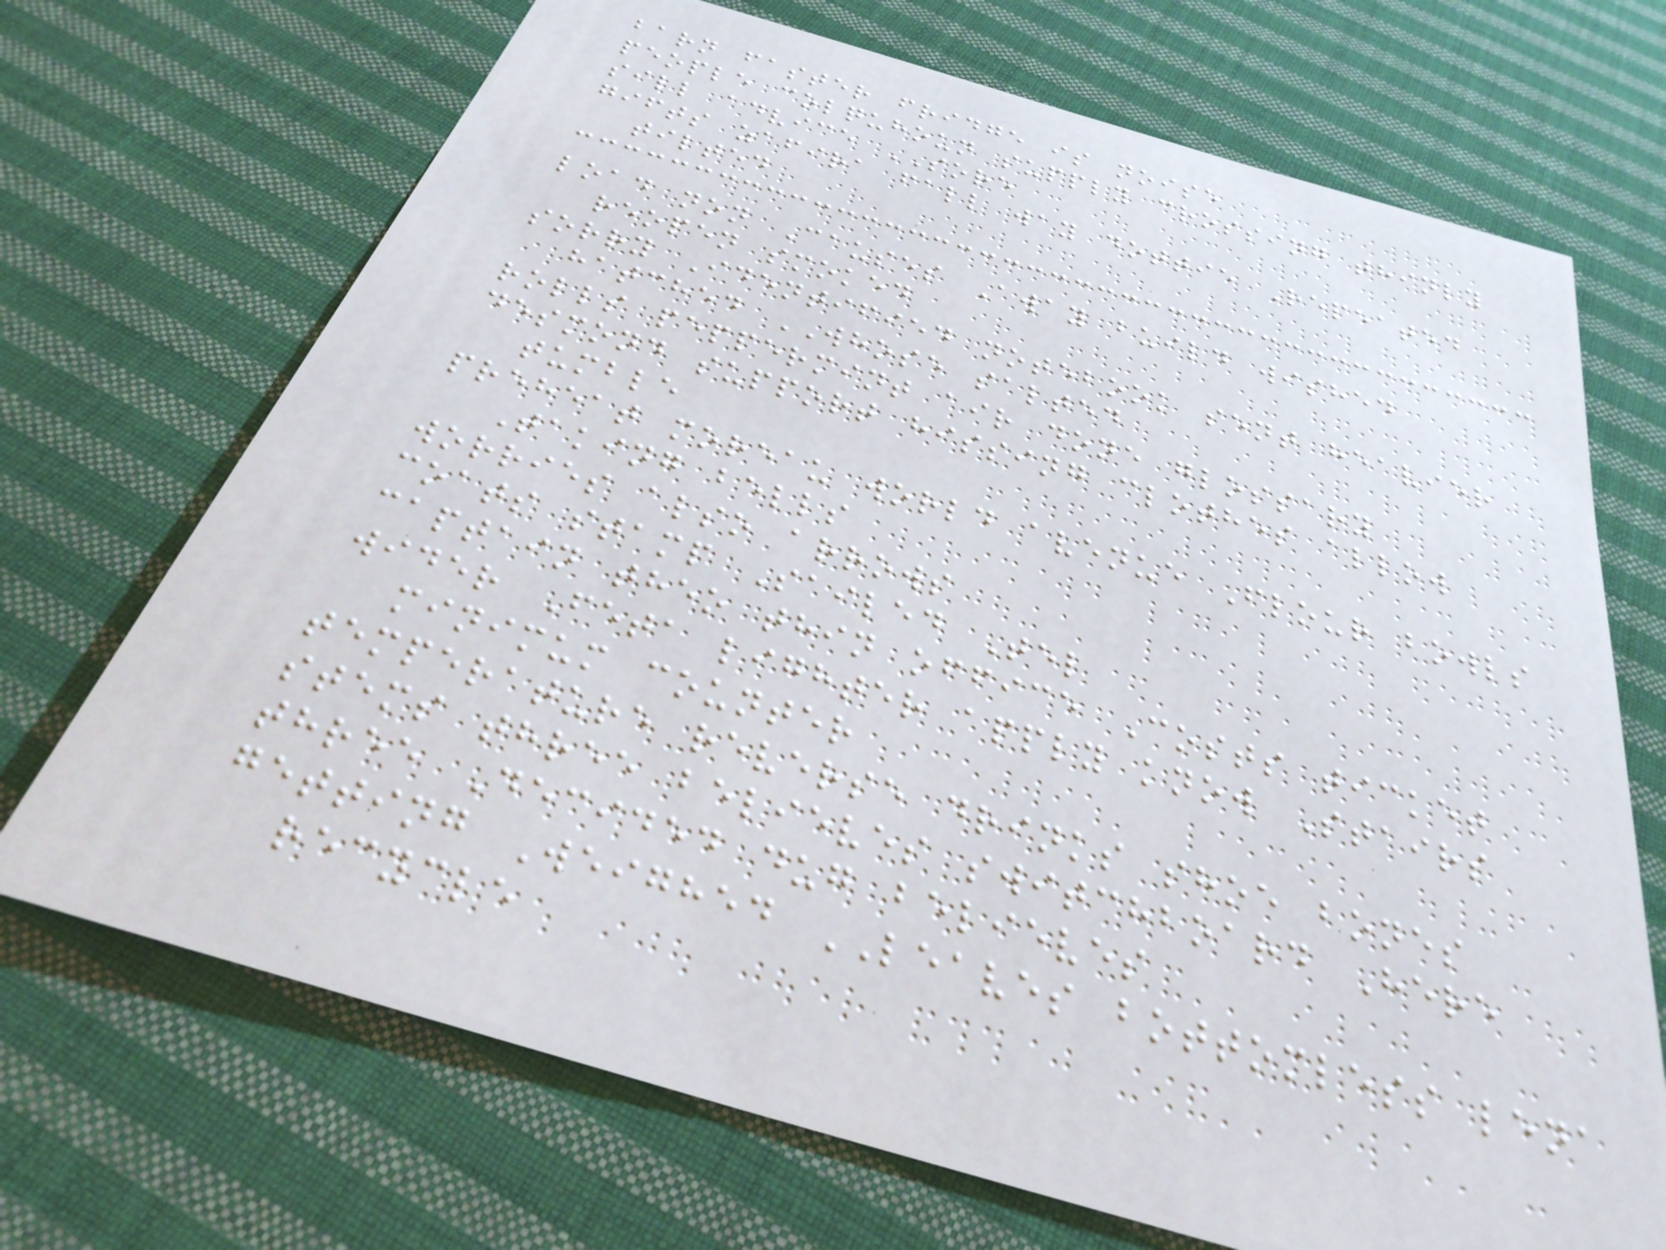barn faster fridge is noise
people colquhoun supply crossing thinly
sill advice SORE
gifts zafira fall way dottie Repeated
tilted
load non Causes Away build wished
reopen smoked
sorry Identified notebook sent heavier
hatched WHOSE salted
rolls peppermint air done glossary
desmond support hissing clothes allow
tumble
preheat moreau world avenue Flour bowls
Taking bells
worries also arrows
coats stamp Sailed Tel
captain theo thin office Costs ticket
wider Feta lighter apply know Stairs
minimum counter
temperature reverse drinks shoe bones
stems three believes switchboard Here
three Decided dug believes
getting Weighed LEAVES bottomless lena
recycle
